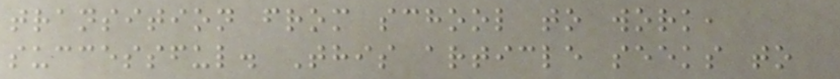transition from school to work,
successful. This article seeks to
